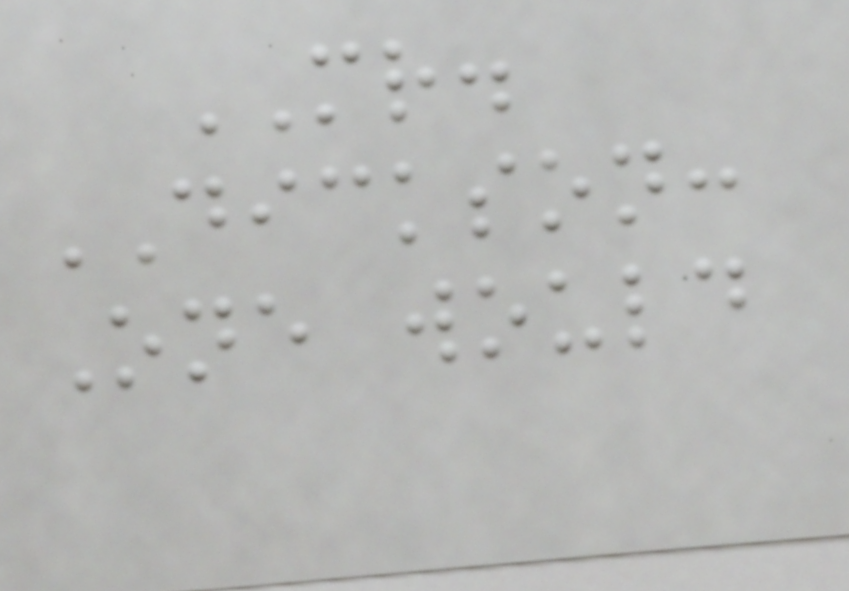MR.
DICKSON:
One would
